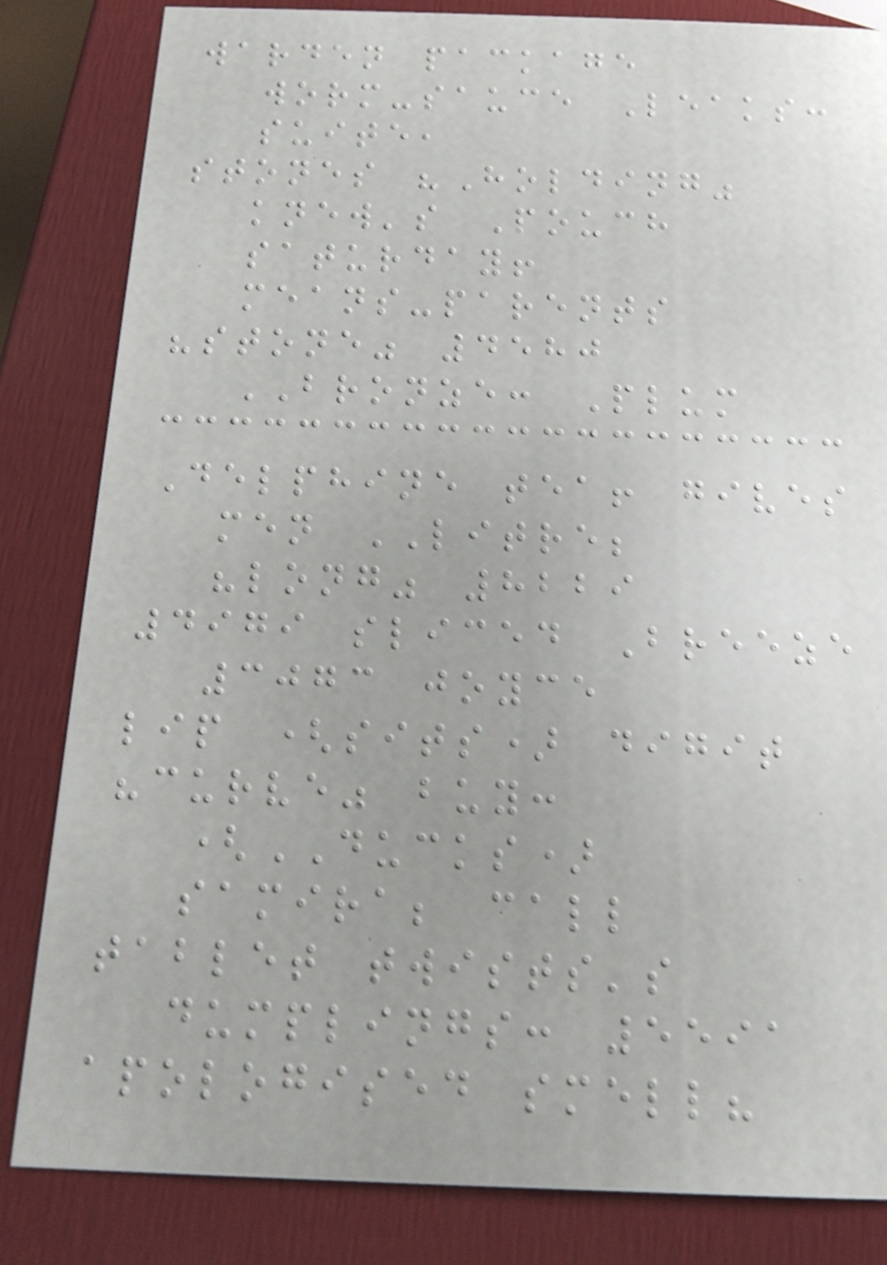warden package
worm-sauce Leaks:
suite,
stones "Holding"
knew's Pouch
saturday!
means-parents
"stone" 4580
BRONZE: Plum
Delphine tea! gives
men LITRE;
"long" 8229
4979 sliced Breeze
3073 joyce
lip (sits) digit
"curve" buy:
(DUCKS)
samira; call
tablet twists's
dumplings: 5591
apologised smell?
